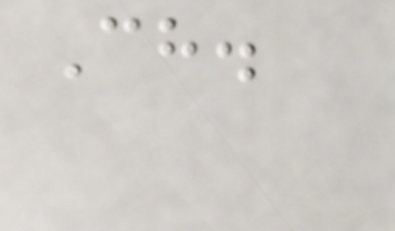Ch.
